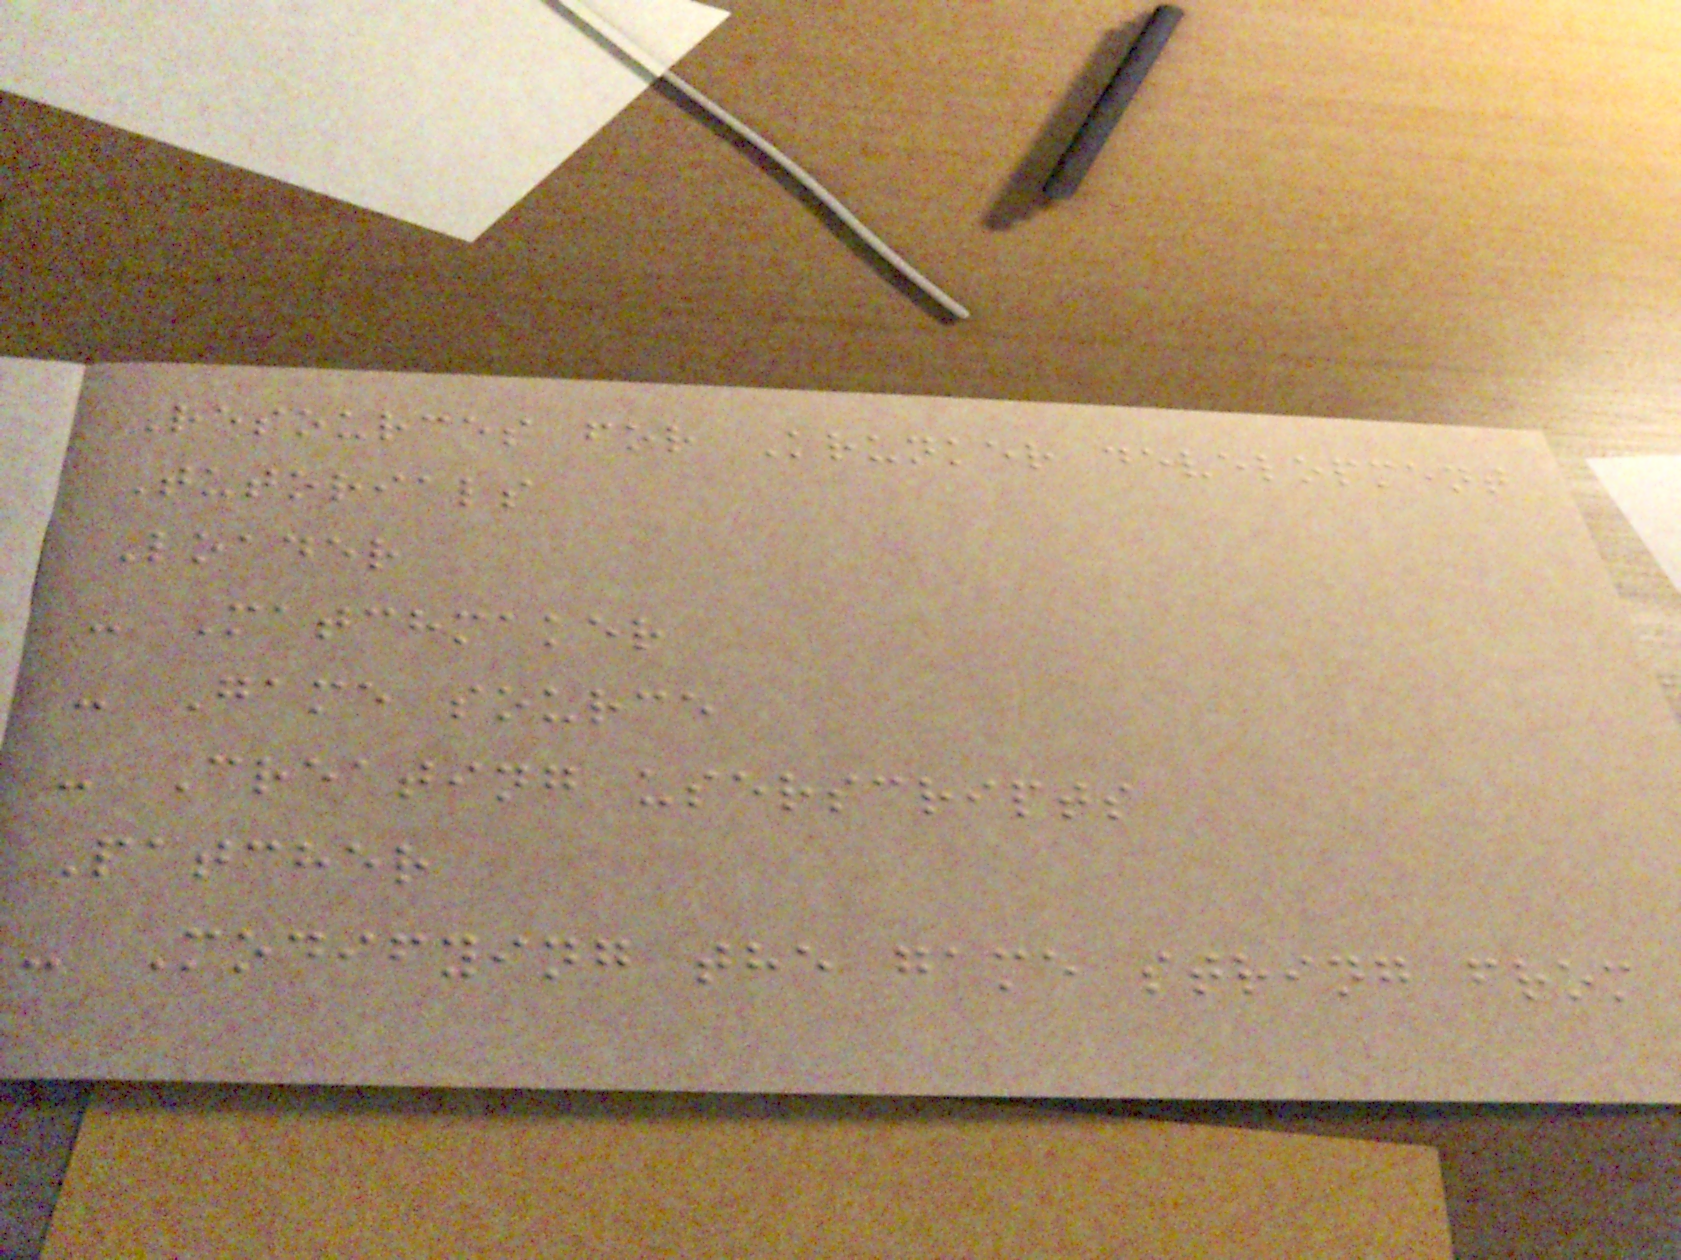Resources for Krunker development
Tutorials
Loader
- Matchmaker
- Game source
- Creating userscripts
Patcher
- Modifying the game string from
